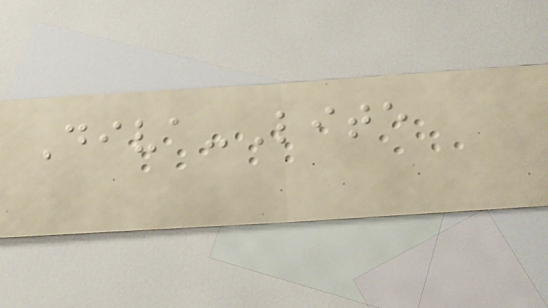Diva-Lite
